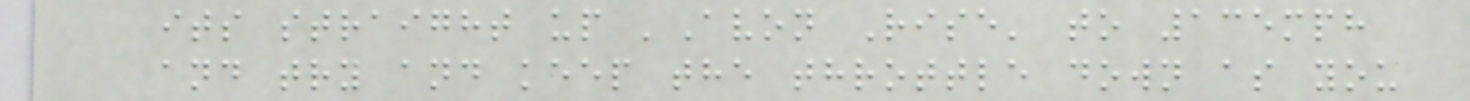its straight up 'Avon Rise' to 135mph
and try and keep the throttle down as you
